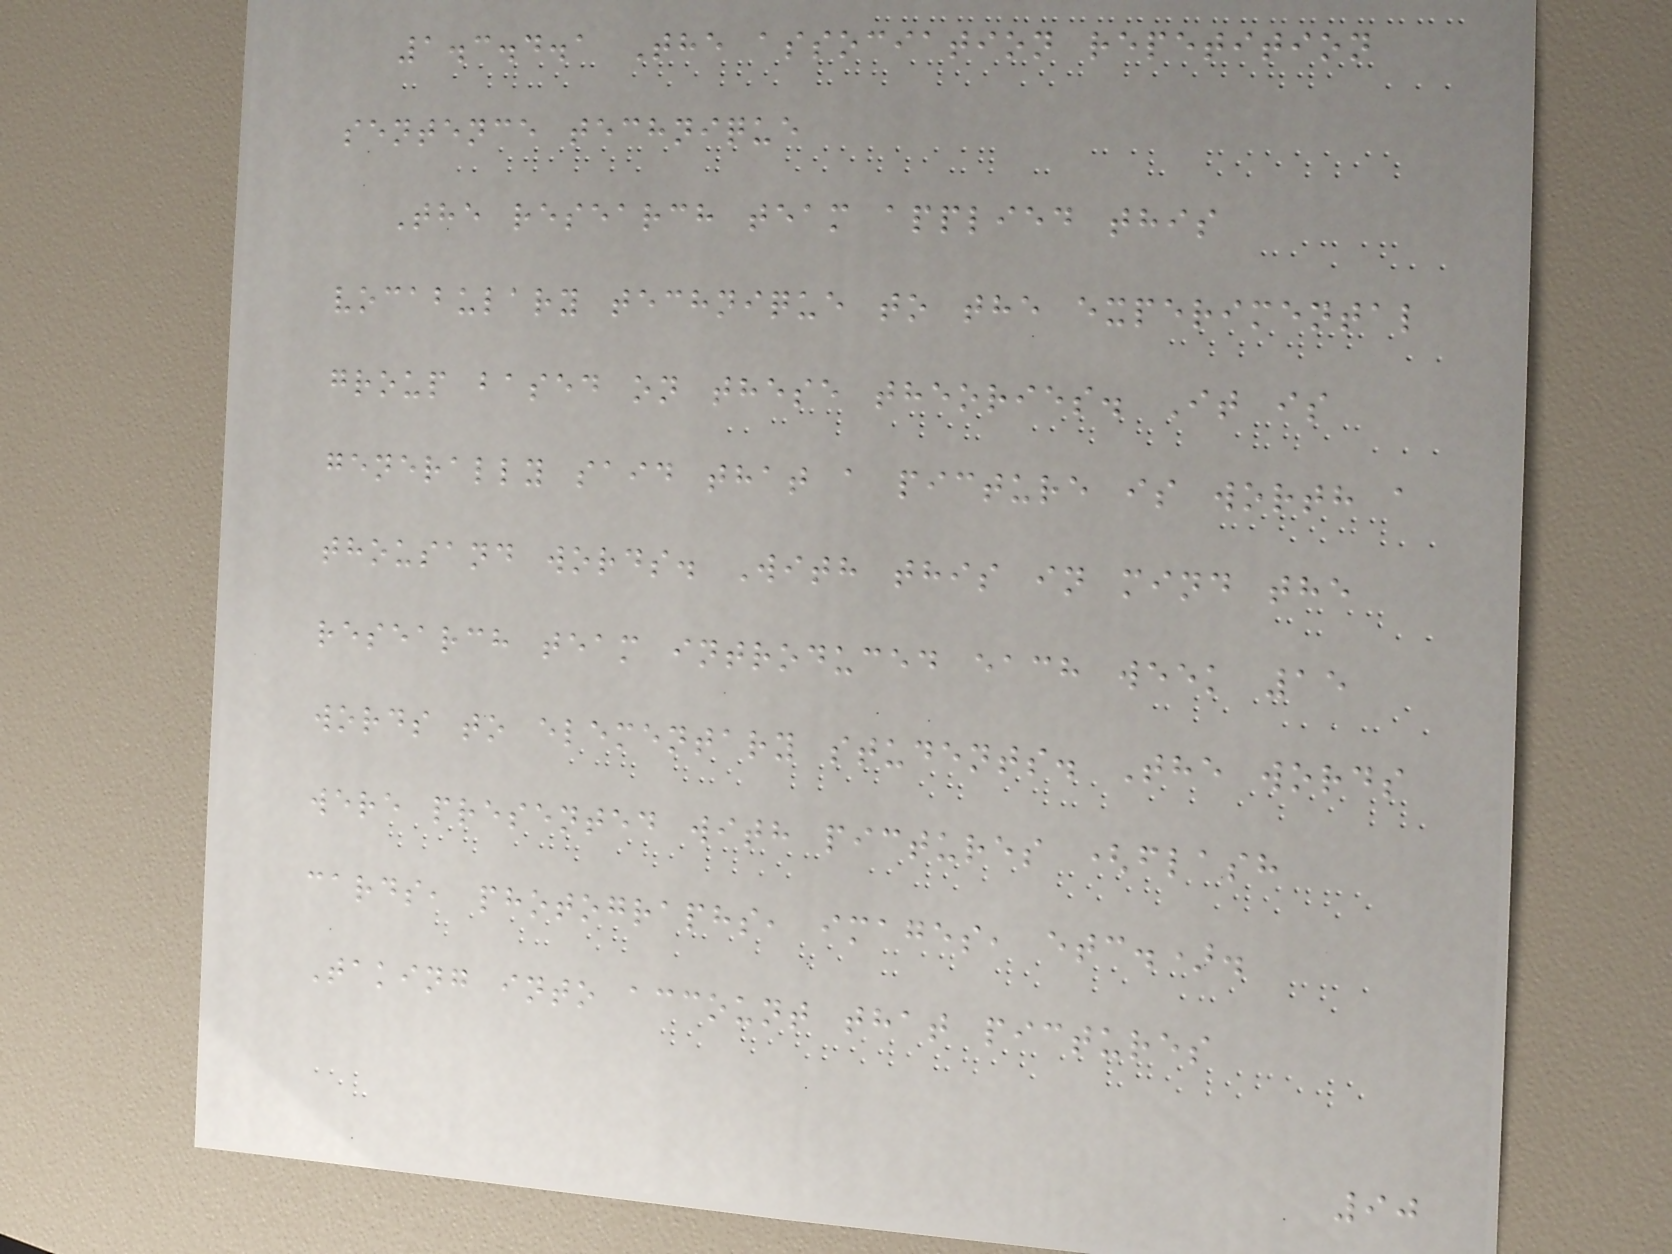1.3.4.1 The association repetition
sentence technique
The research team applied this
vocabulary technique to the experimental
group based on these theories. It is
generally said that a picture is worth a
thousand words. With this in mind the
research team introduced each week 15
words to elementary students. The words
were presented with pictures (flash
cards, photographs, images, etc.).
Taking into account that pictures
90
